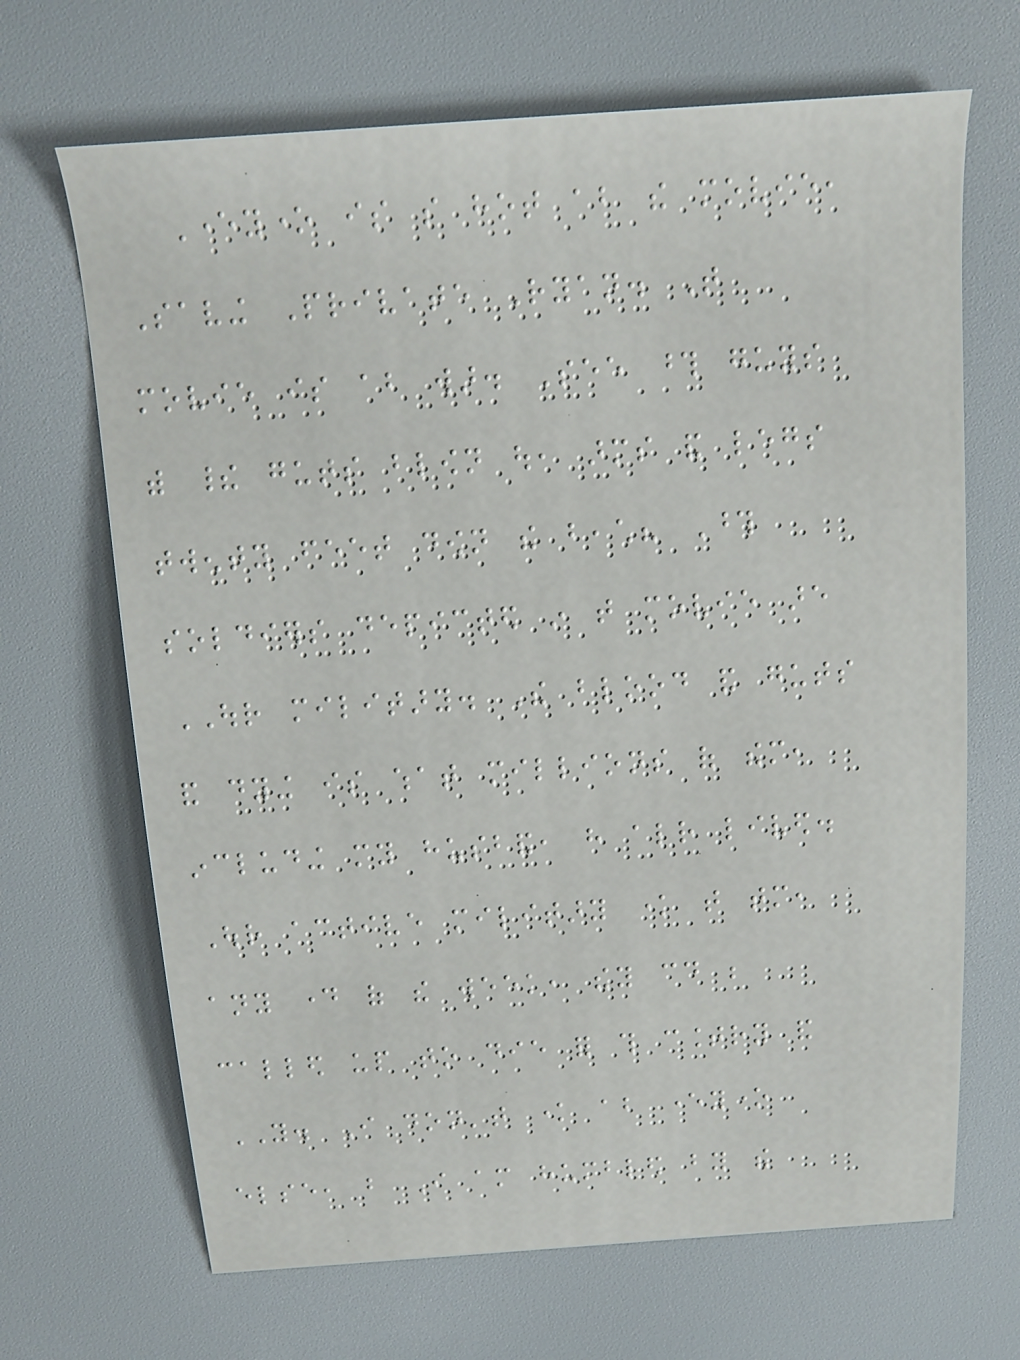Everyone is so hot about the movie,
Saving Private Ryan. That
movie is about war. See those guys
with their guts blown out, arms and legs
twenty feet down the beach? Those
soldiers depicted in that movie are
OUR military. The blood and guts
and dying is what millions of them,
including my husband, have already lived.
Our active military know that tomorrow,
any day of the week, they could be
called up to die for this country and
YOU. I don't know about everyone
else, but I am humbled by the
